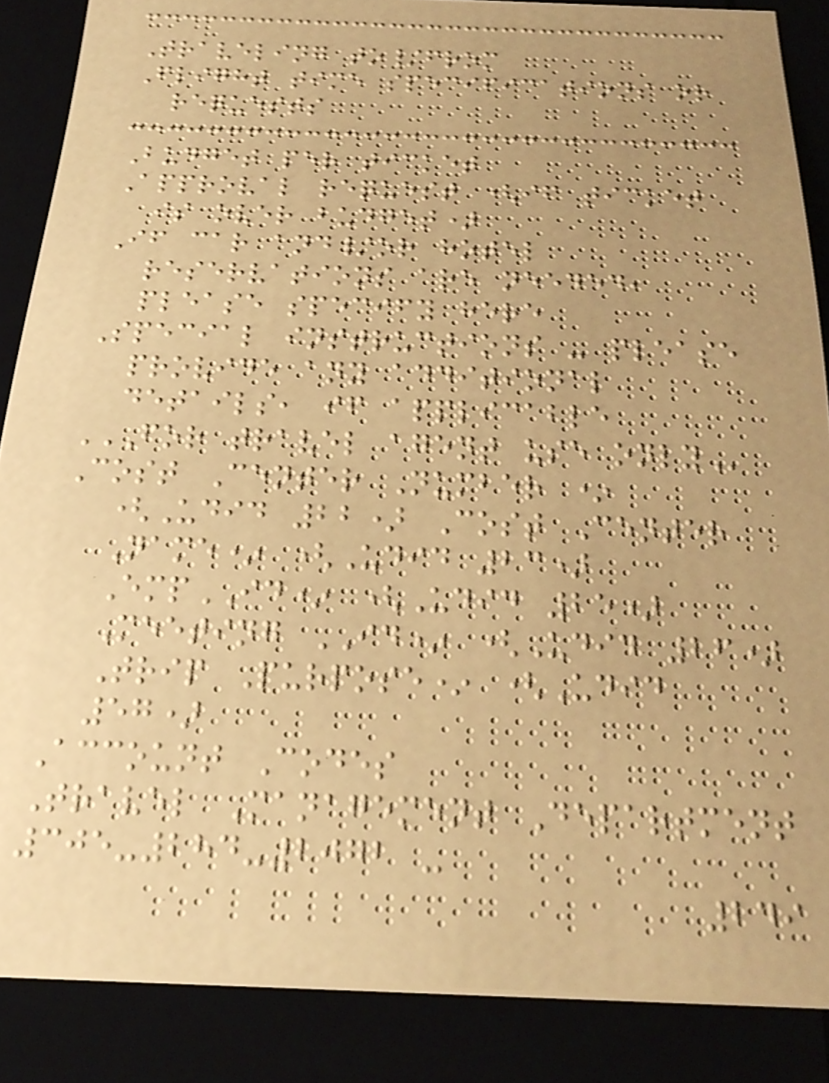Traveling to/from
Flight time specifications or
requests
Budget per ticket
Approval request (if ticket
is over budget)
If car and/or hotel
reservations are needed,
please specify here
Special instructions - please
provide any additional
details, if applicable
FOR TRAVEL AGENT USE ONLY
Cost Center Number *
(Udid 22) Cost Center
Name* (Udid 23)
EmpID* (Udid 25)
Meeting ID* (Udid 26)
Trip Purpose* (Udid
57)
Account Codes
Travel Management Department
305-284-2072 -
249
